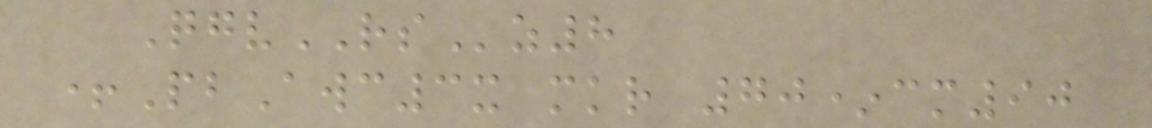QgvRSz8
+PbAwc3x mkr 70*cm90
